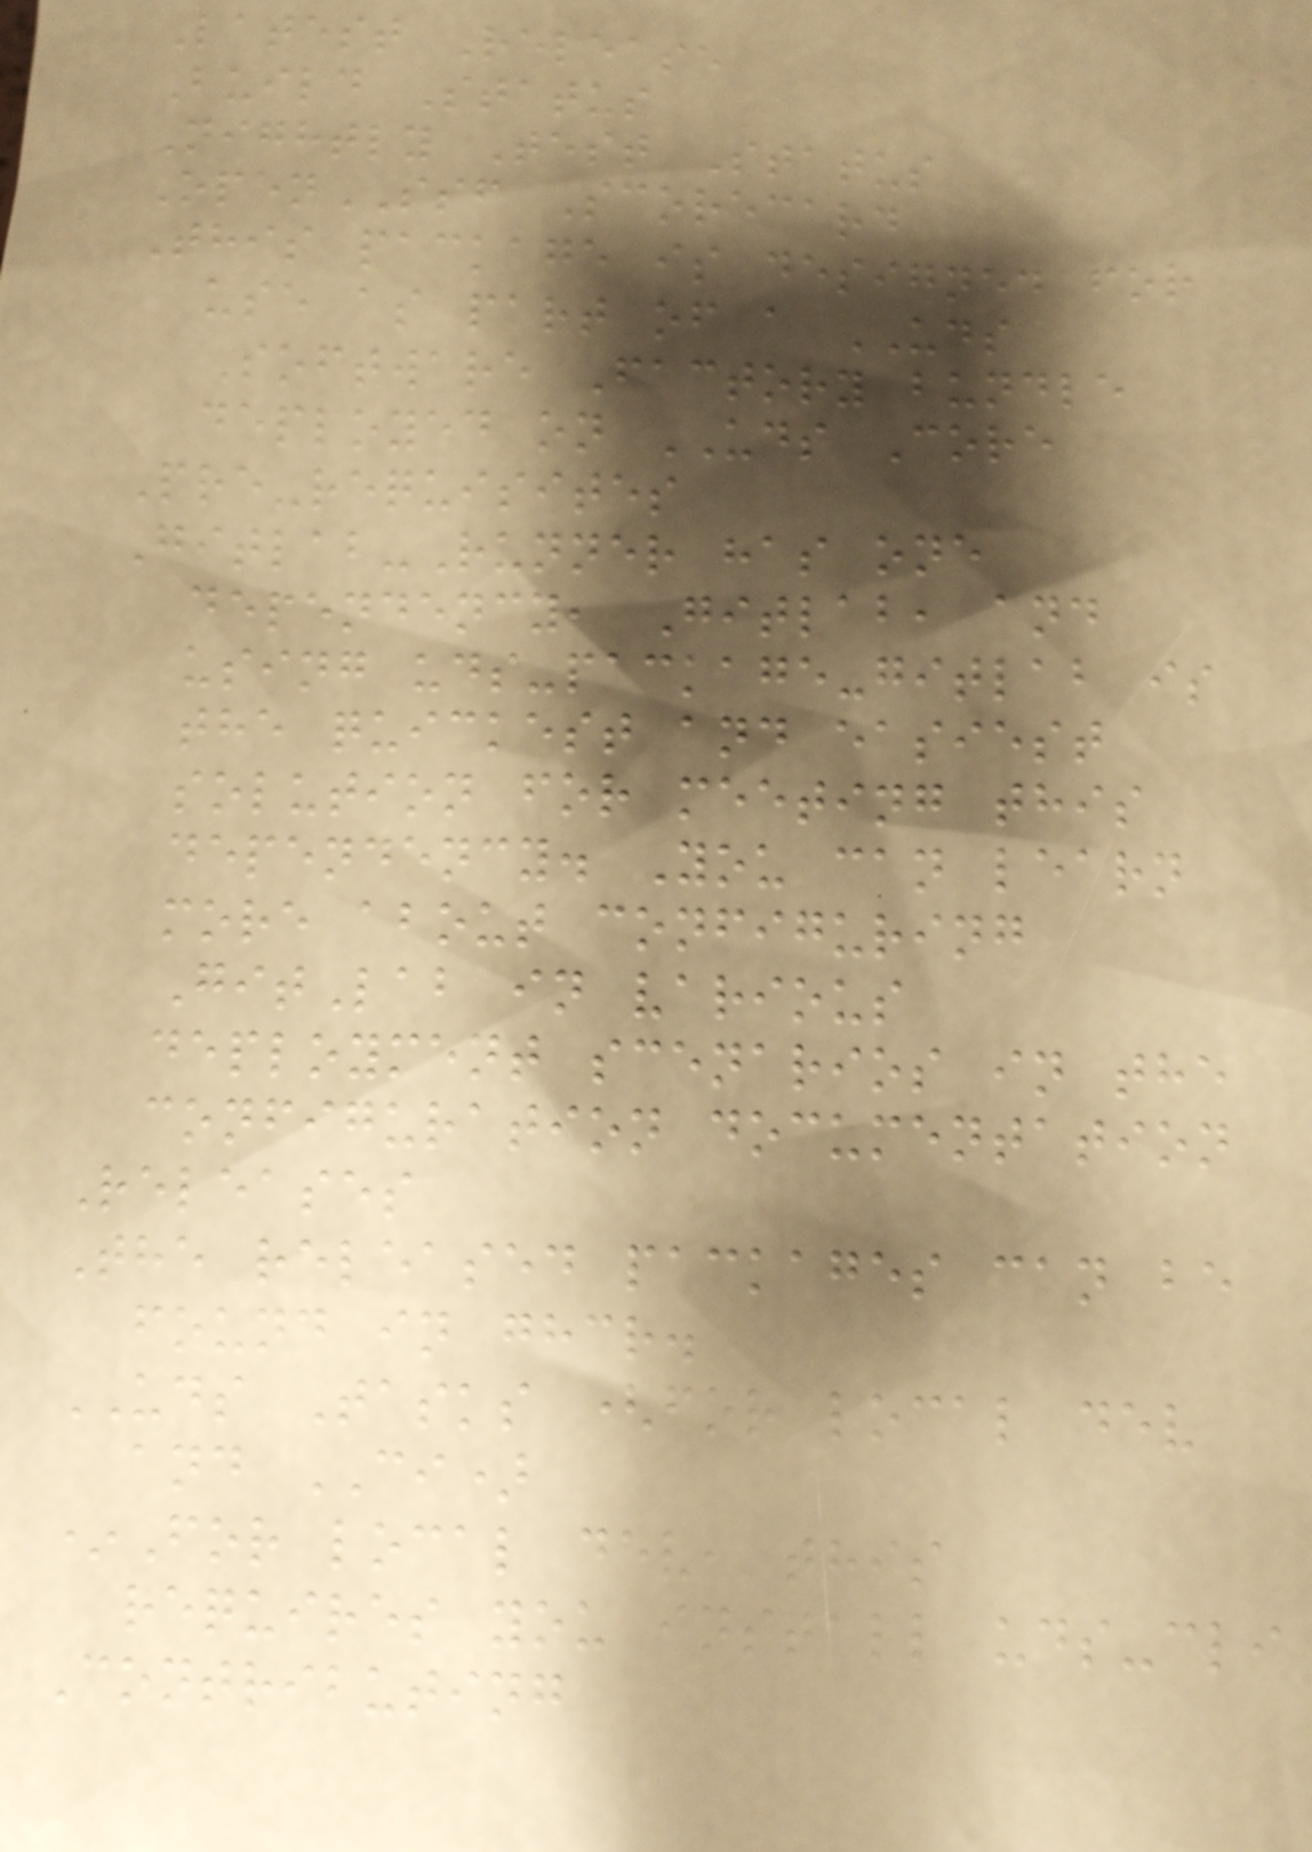Latest Release
Build Status
Nightly Test Status
OpenSSF Scorecard
This package is designed for
use as part of a UDS
Software Factory bundle
deployed on UDS Core
Pre-requisites
Gitlab-Runner has one
dependency, Gitlab, and
using uds-package-gitlab is
the quickest and easiest
solution for meeting this
dependency. You can learn
more about configuring
GitLab in various
deployment scenarios in the
configuration documentation
Releases
The released packages can be
found in ghcr.
UDS Tasks (for local dev
and CI)
*For local dev, this
requires you install uds-cli
Contributing
